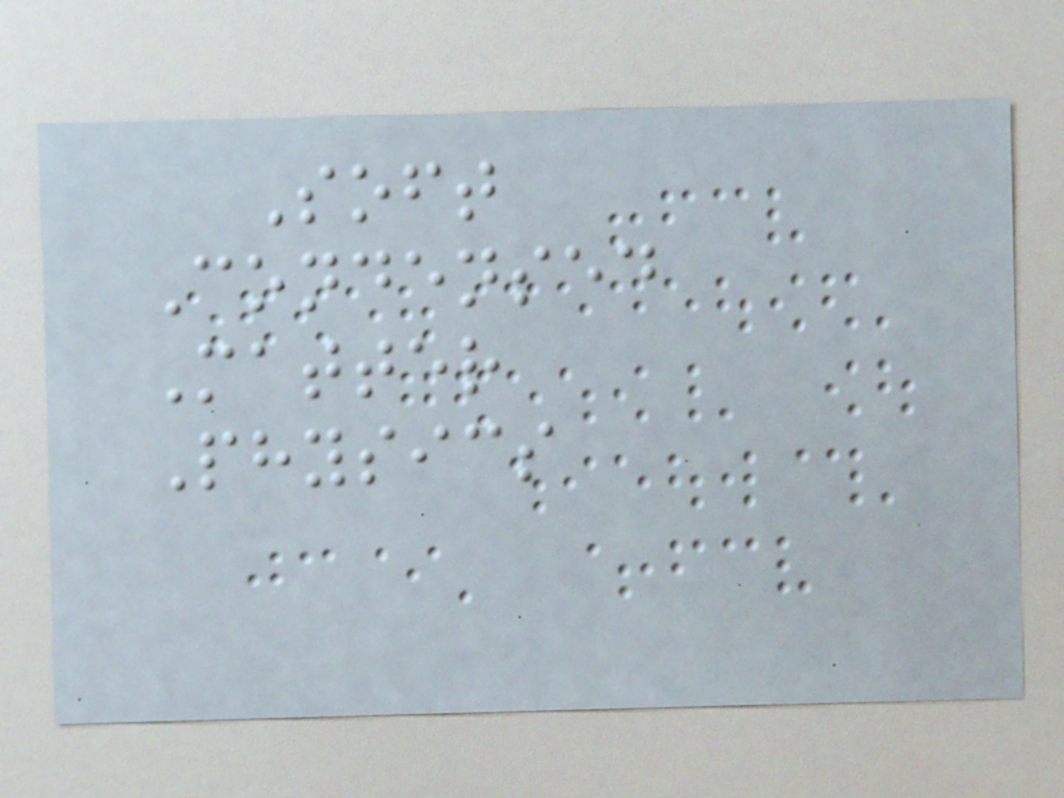Soft
Condensed
Matter
Physics
